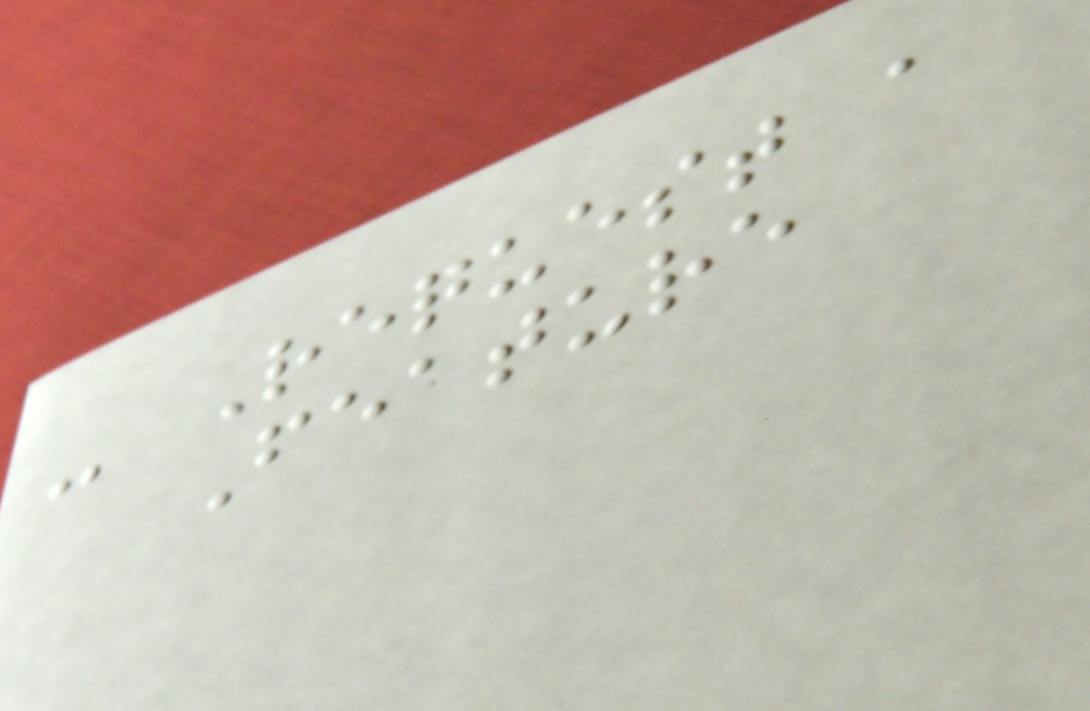- Request a
Feature
